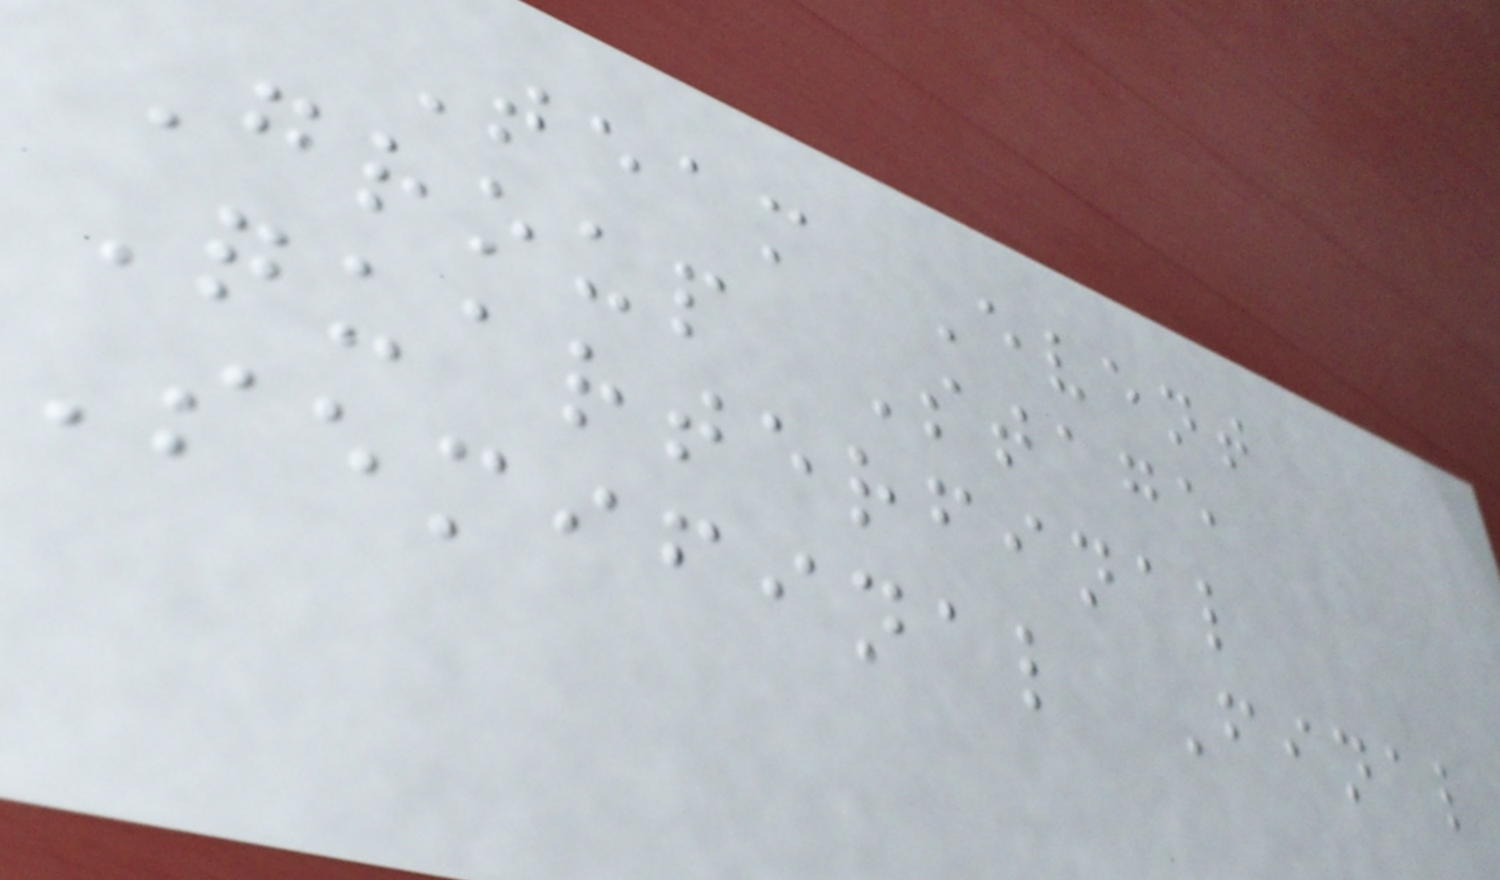Team Event
Group Stage
Quarterfinal
Semifinal Final
